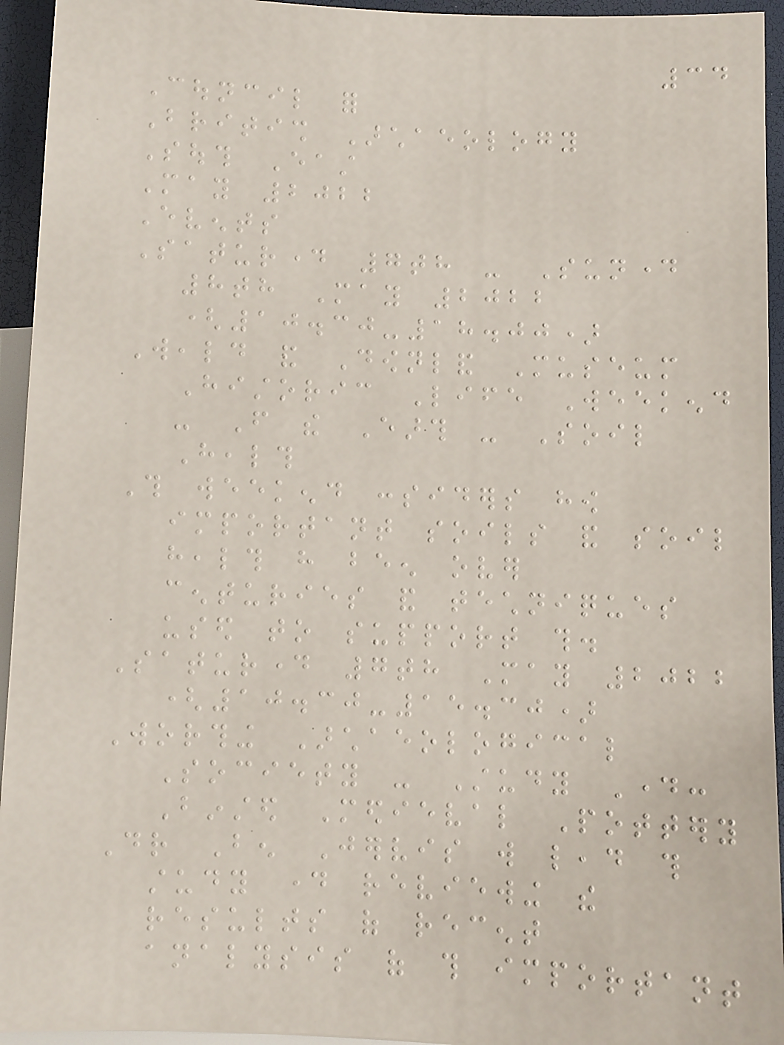34
Council for
British Archaeology
South East
May 2022
Events
Saturday 7th - Sunday
8th May 2022
(10.30-18.00)
Weald and Downland Museum
Historic Life Weekend
- From the Earth - Soil
Health
This weekend considers how
important soils and soil
health have been over
centuries and techniques
used to support this.
Saturday 7th May 2022
(10.30-15.30)
Worthing Archaeological
Society - Study Day:
Binsted Medieval Pottery
Dr Ben Jervis will lead this
study day reviewing the
results of recent
analysis of this important
